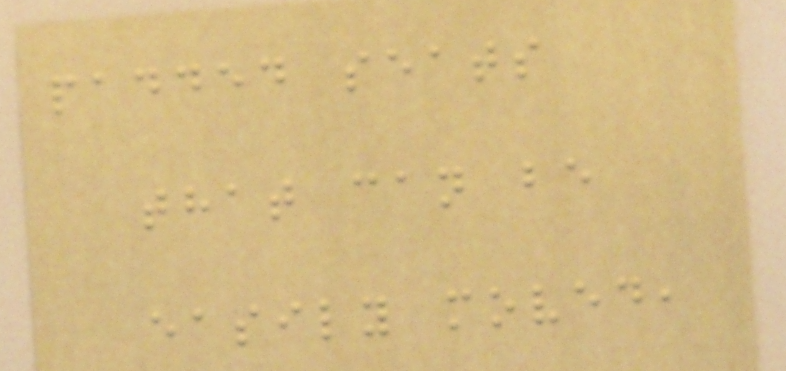padded seats
that can be
easily moved,
